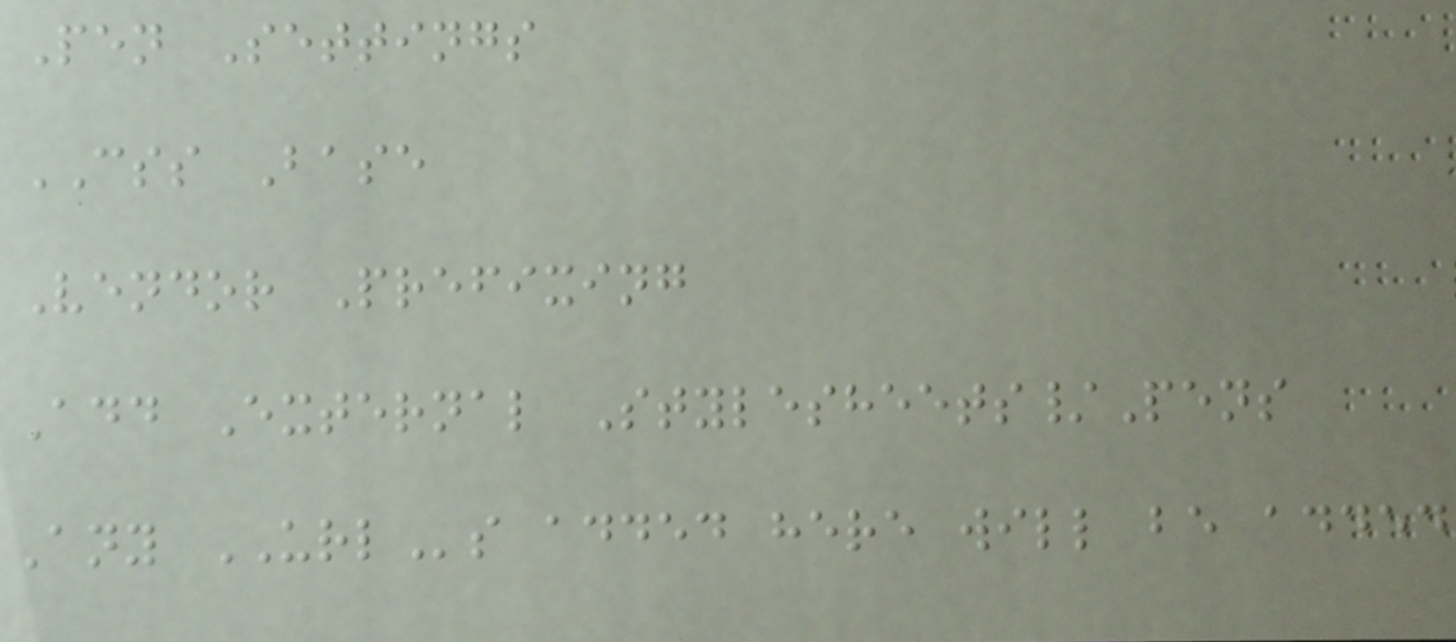Pen Settings
CSS Base
Vendor Prefixing
Add External Stylesheets/Pens
Any URLs added here will be added
